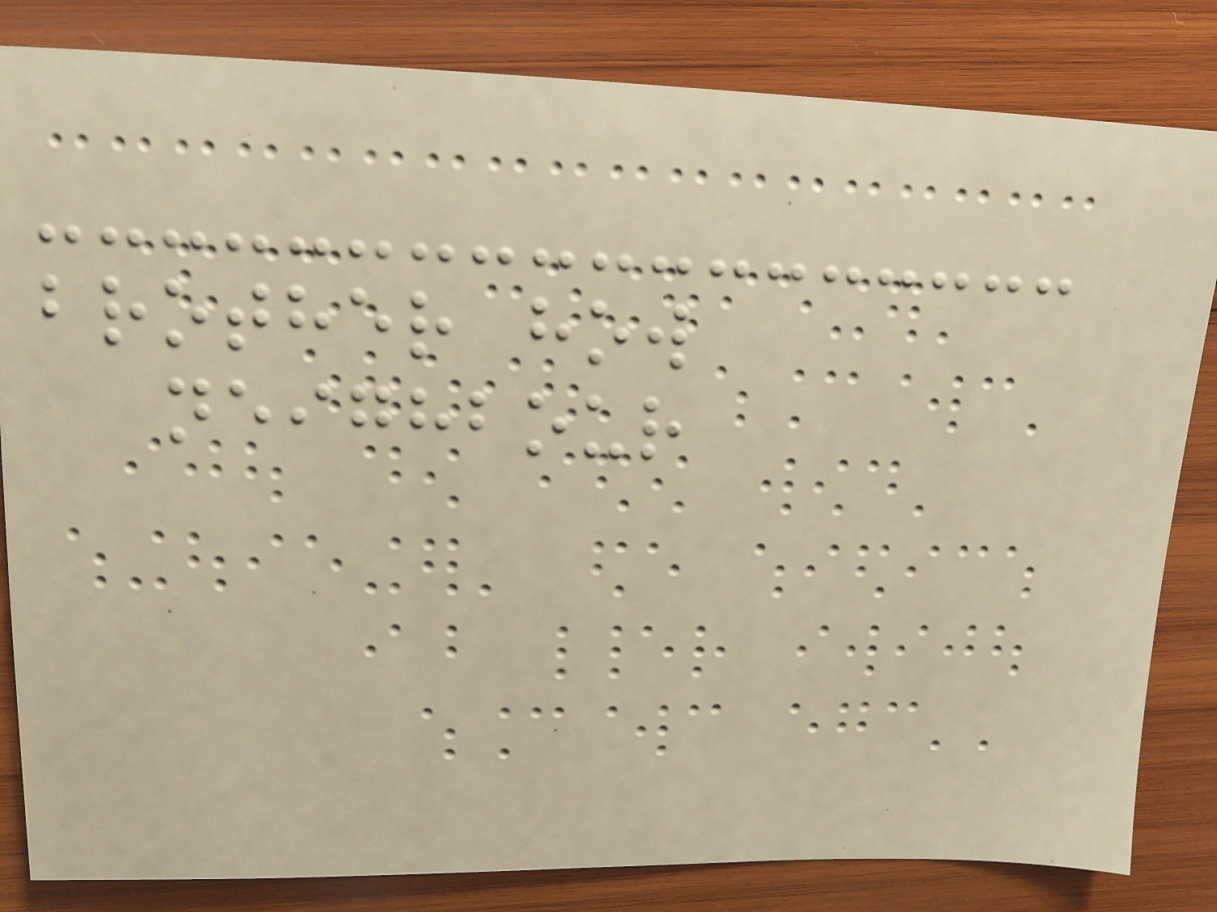brother how
neighbour
